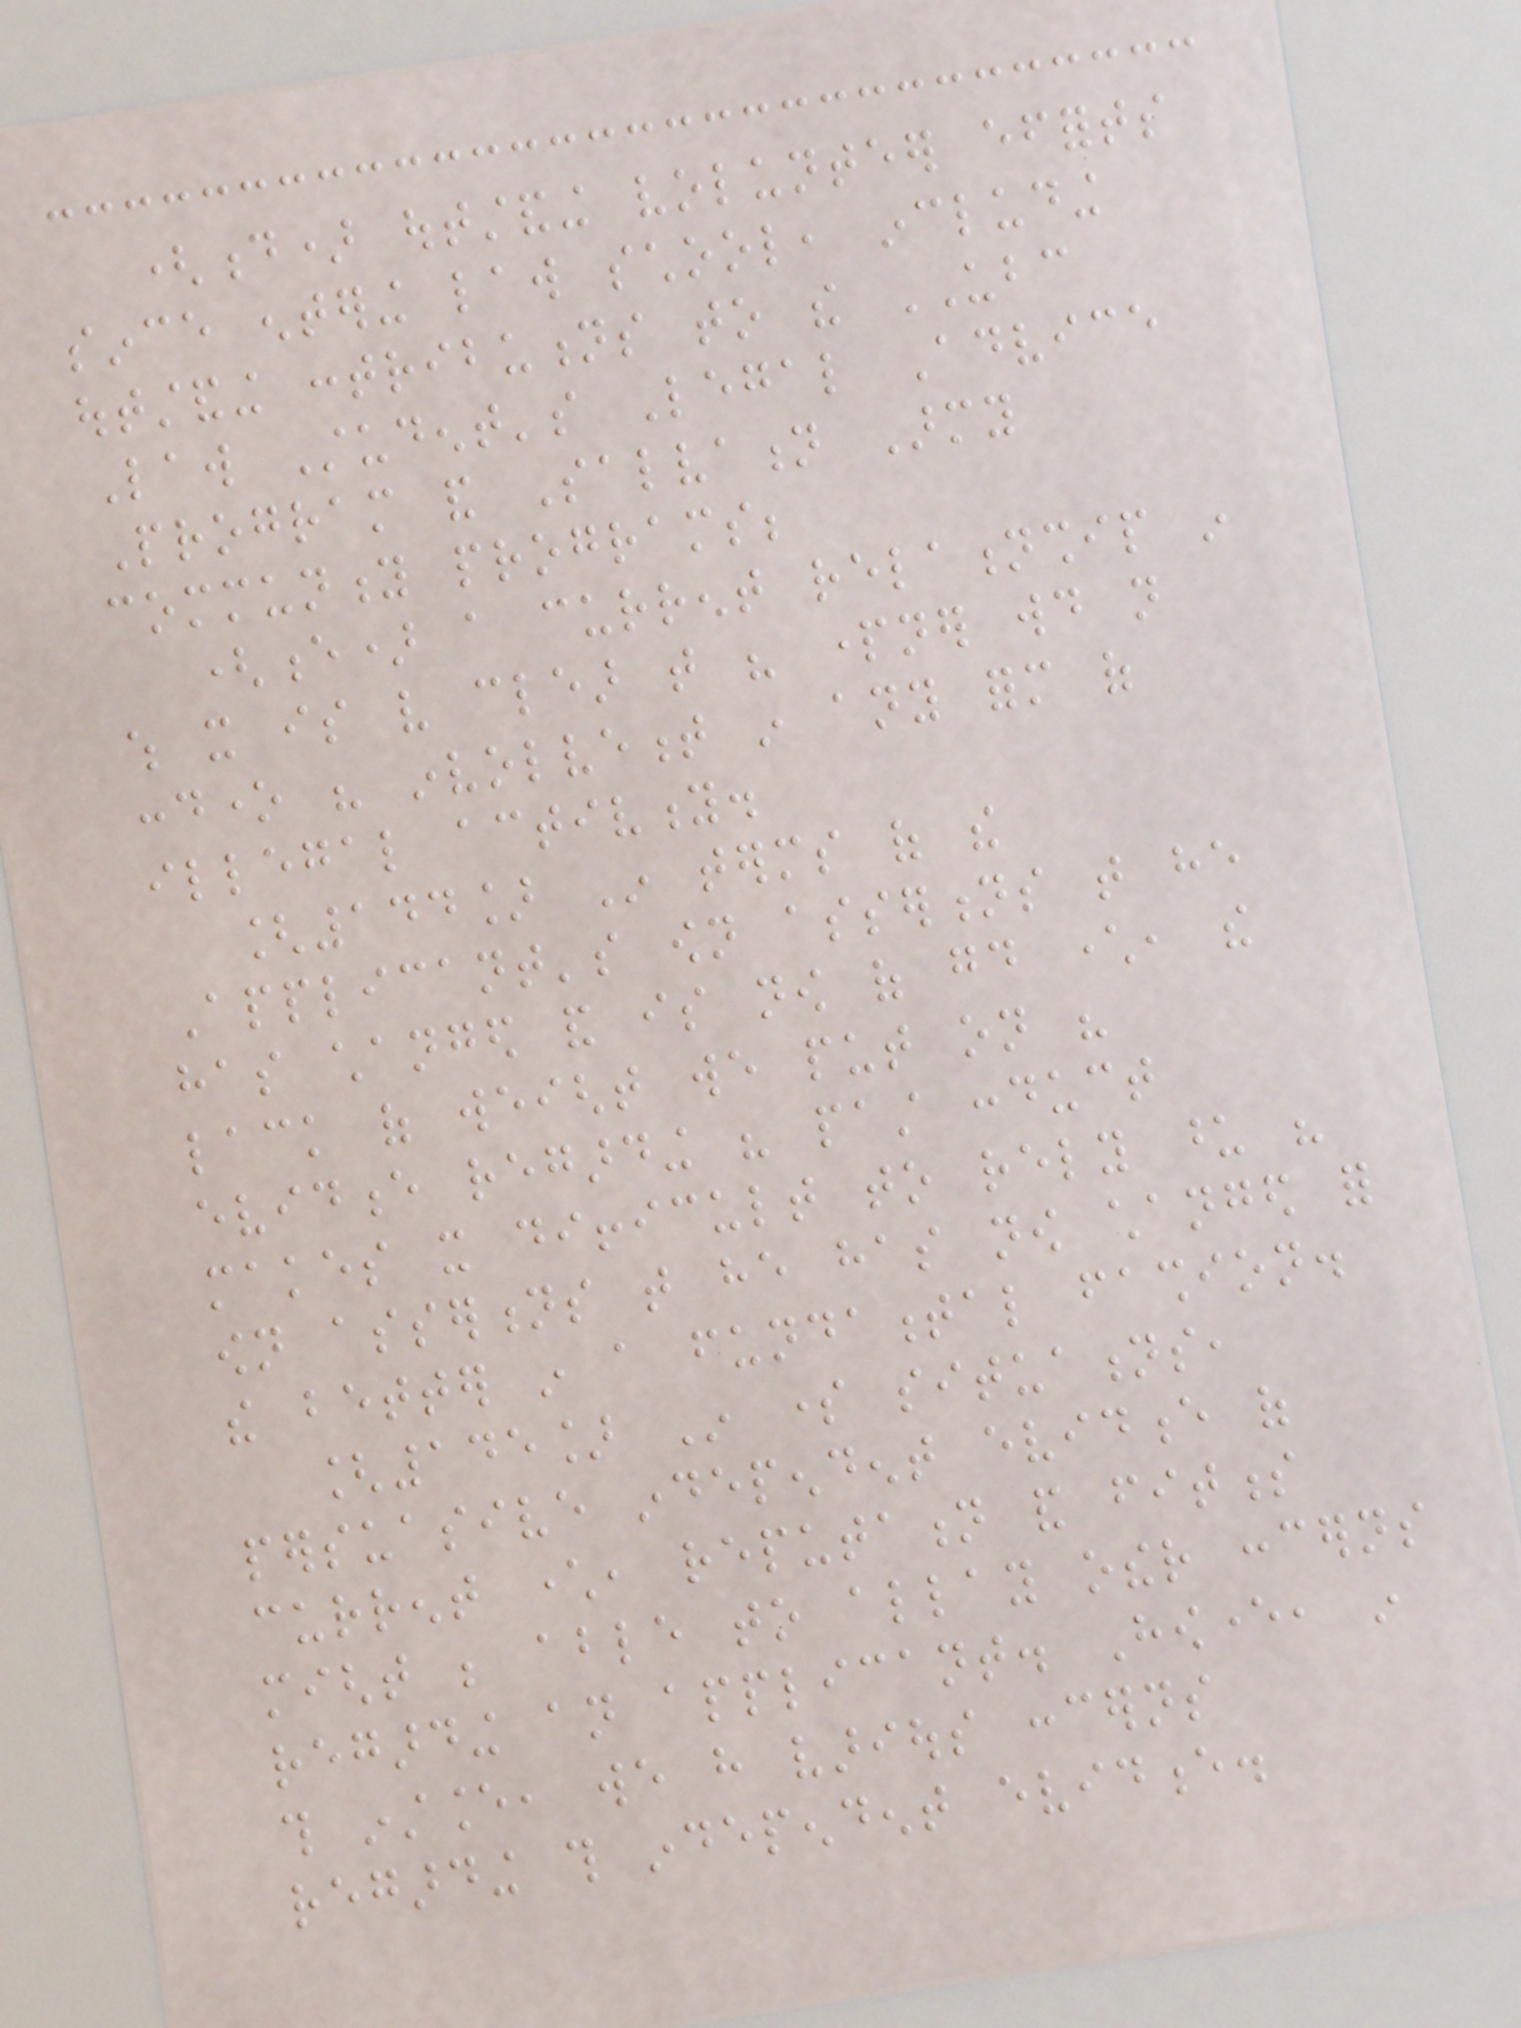(d) outstanding volunteer efforts
since entering law school, including
outstanding contributions to the UBC
Law Student's Legal Advice
Program and Salvation Army
community programs;
(e) a current relationship in
which it is very clear that his partner would not
condone his involvement in any form of
illegal activity.
[144] In terms of the
Applicant's own assertions that he
has changed and is now of good character, the
lack of weight we put on his
evidence regarding his past conduct
makes it difficult to rely upon his
own assertions that he has now changed for
the better in a fundamental fashion.
[145] In some situations,
persuasive independent evidence of
current character, reputation and fitness
might be able to allay other concerns
regarding an applicant. However, in
this instance, we have various concerns
regarding this independent evidence.
